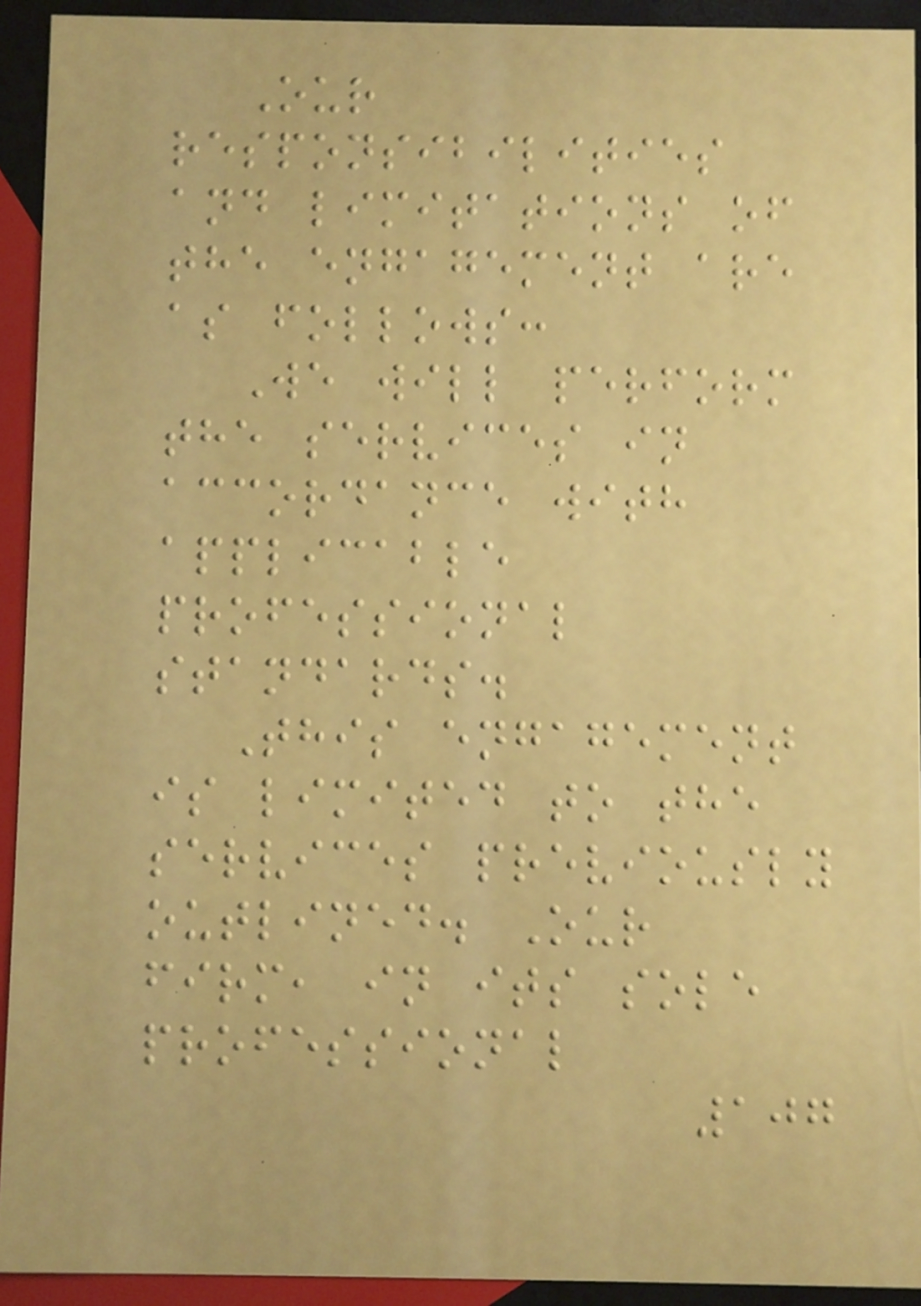Our
responsibilities
and limitations of
the engagement are
as follows:
We will perform
the services in
accordance with
applicable
professional
standards.
This engagement
is limited to the
services previously
outlined. Our
firm, in its sole
professional
107
